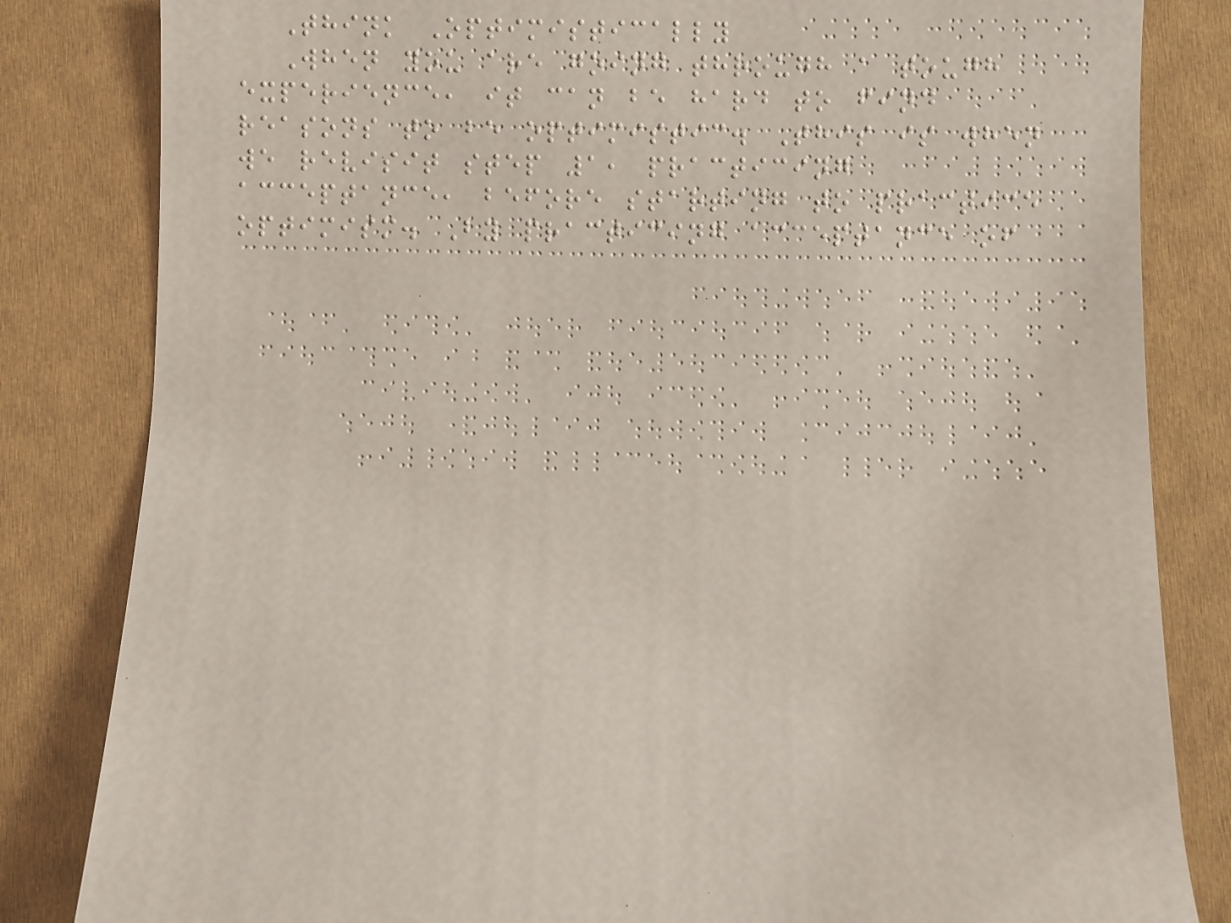Think Optimistically
When you are going through a tough
experience, it can be hard to find
reasons to be optimistic. This is when
we revisit step 1, practicing
acceptance, before starting to practice
optimism. By practicing acceptance of
